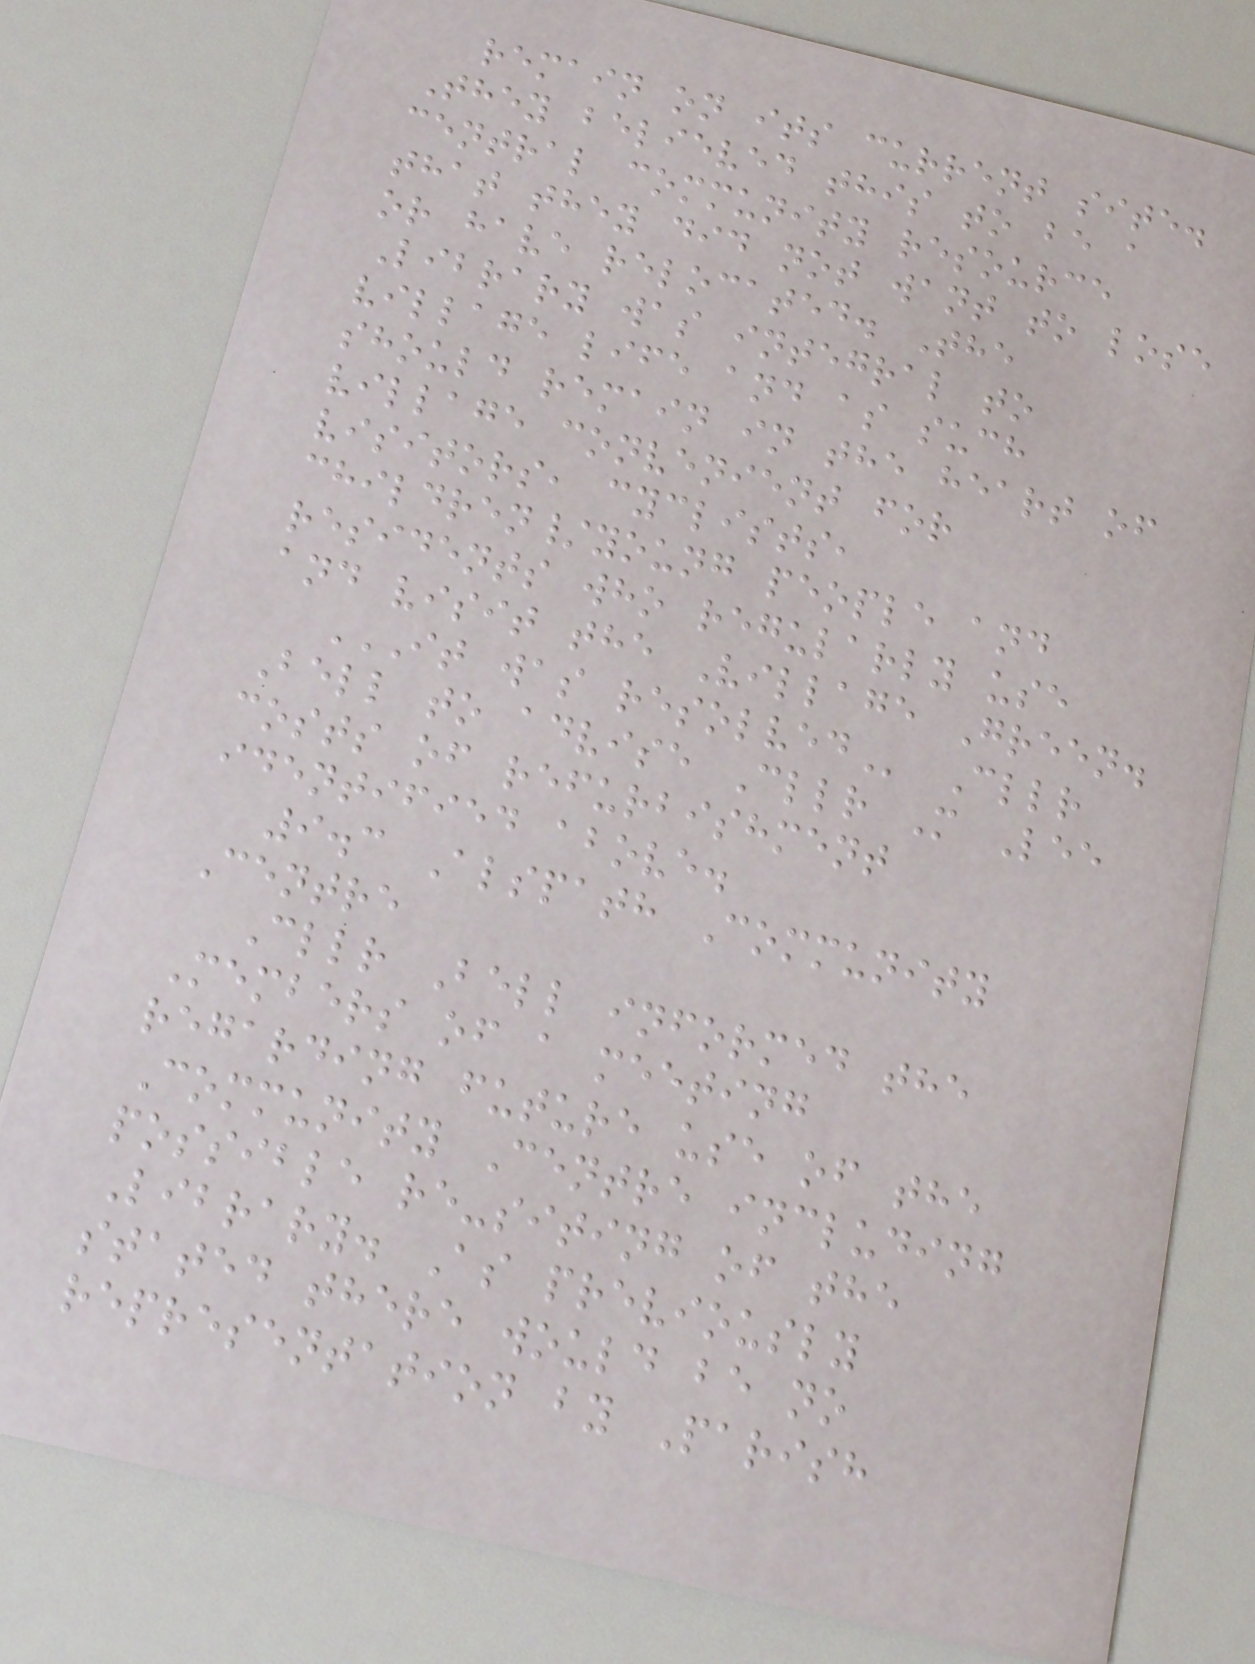remain on its current site.
They believed this to be a
central community resource
that they did not want to lose
or have relocated. The
Library was integral to
village life and as such
should remain in the heart of
village convenient for
visitors, cyclists,
children/young people and
residents who regularly use
and visit the Village Green.
IT WAS RESOLVED Cllr
Bell to advise Cllr M Lee
costs of refurbishment
identified above.
9.3 Alspath Community
Centre
Cllr Bell informed the
Members of a meeting
regarding future use of the
Community Centre including
possible re-siting of the
Library. As previously
stated there would be no
representation by Parish
